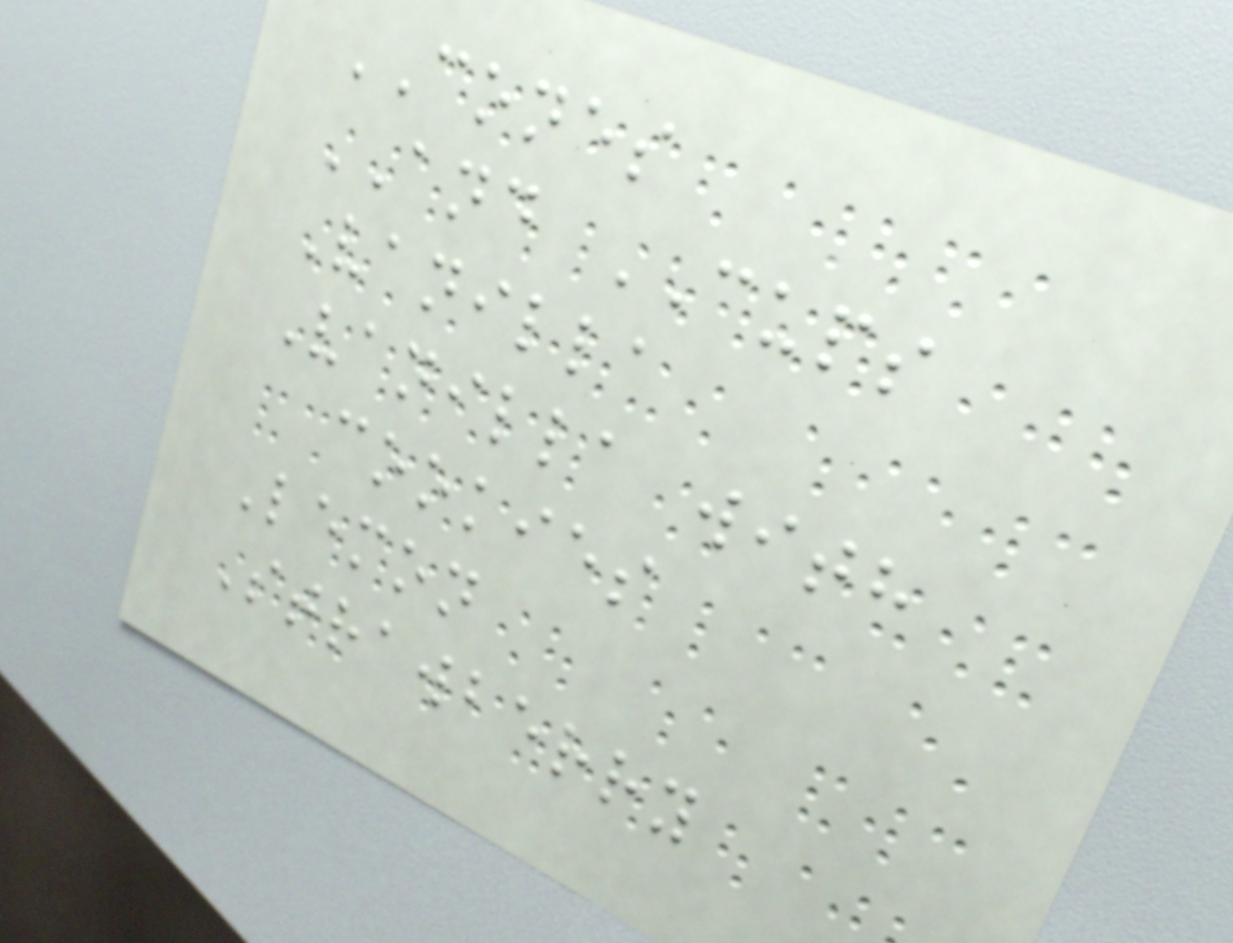CONES
AND CUPS
Vanilla
Vanilla with
cookies
Lemon
Strawberry
